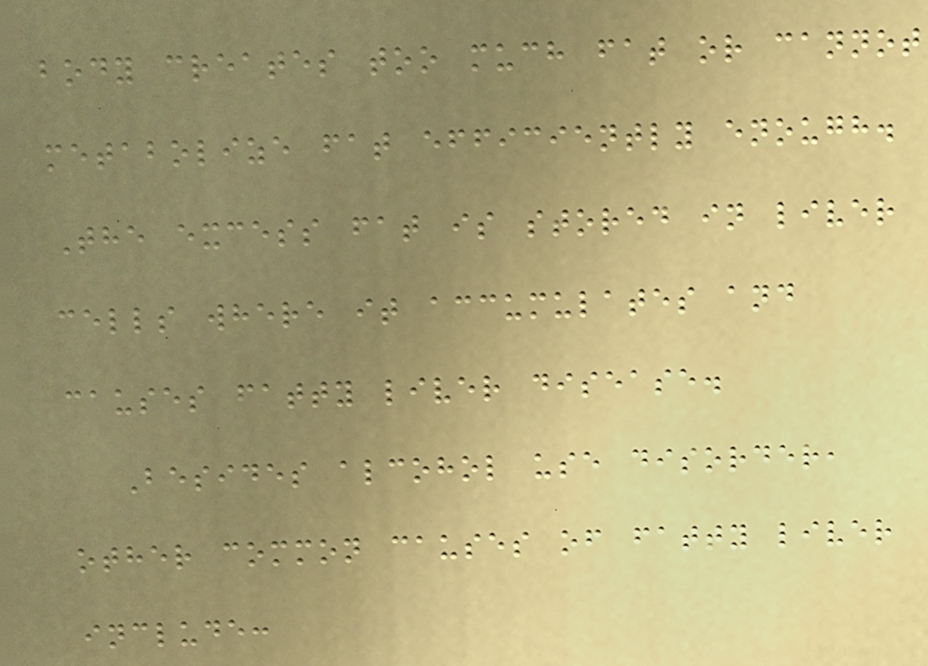body creates too much fat or cannot
metabolize fat efficiently enough.
The excess fat is stored in liver
cells where it accumulates and
causes fatty liver disease.
Besides alcohol use disorder,
other common causes of fatty liver
include:
